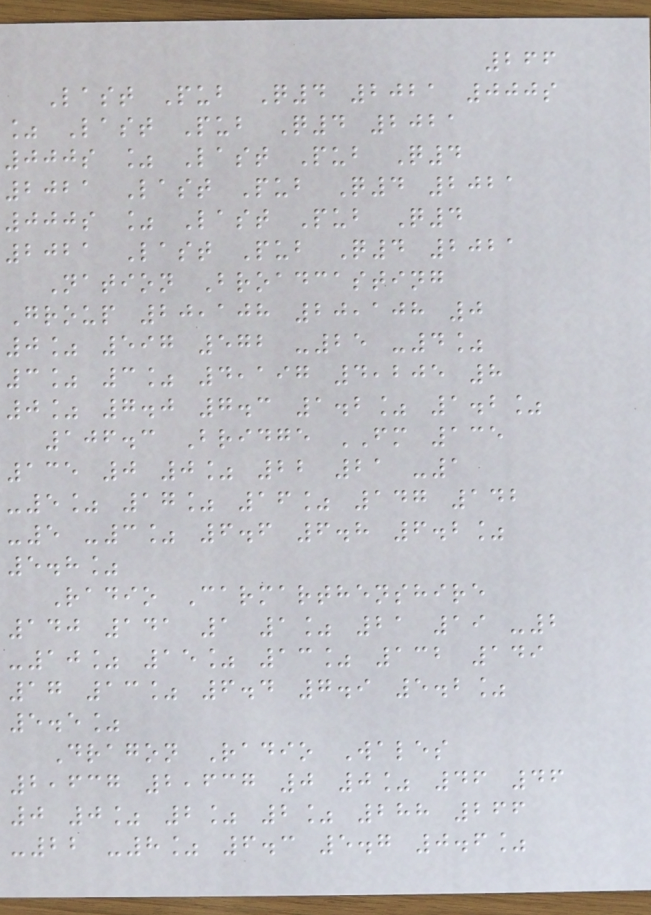266
Last Pub Q4 2021 000s
% Last Pub Q4 2021
000s % Last Pub Q4
2021 Last Pub Q4 2021
000s % Last Pub Q4
2021 Last Pub Q4 2021
Nation Broadcasting
Group 20,108 20,108 0
0% 597 572 -25 -4%
3% 3% 4,197 4,205 8
0% 7.0 7.3 1.2% 1.2%
106.3 Bridge FM 135
135 0 0% 22 21 -1
-5% 17% 16% 147 142
-5 -3% 6.6 6.8 6.2%
5.8%
Radio Carmarthenshire
140 141 1 1% 21 19 -2
-10% 15% 13% 132 149
17 13% 6.4 7.9 5.2%
5.5%
Dragon Radio Wales
2,637 2,637 0 0% 46 46
0 0% 2% 2% 288 266
-22 -8% 6.3 5.7 0.6%
